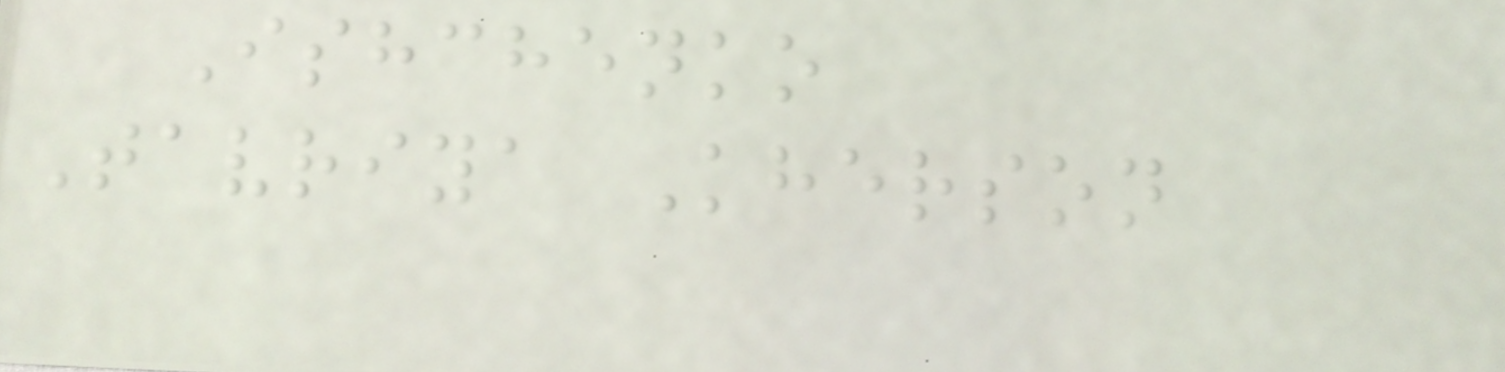Ishchenko
Tavriya Kherson
